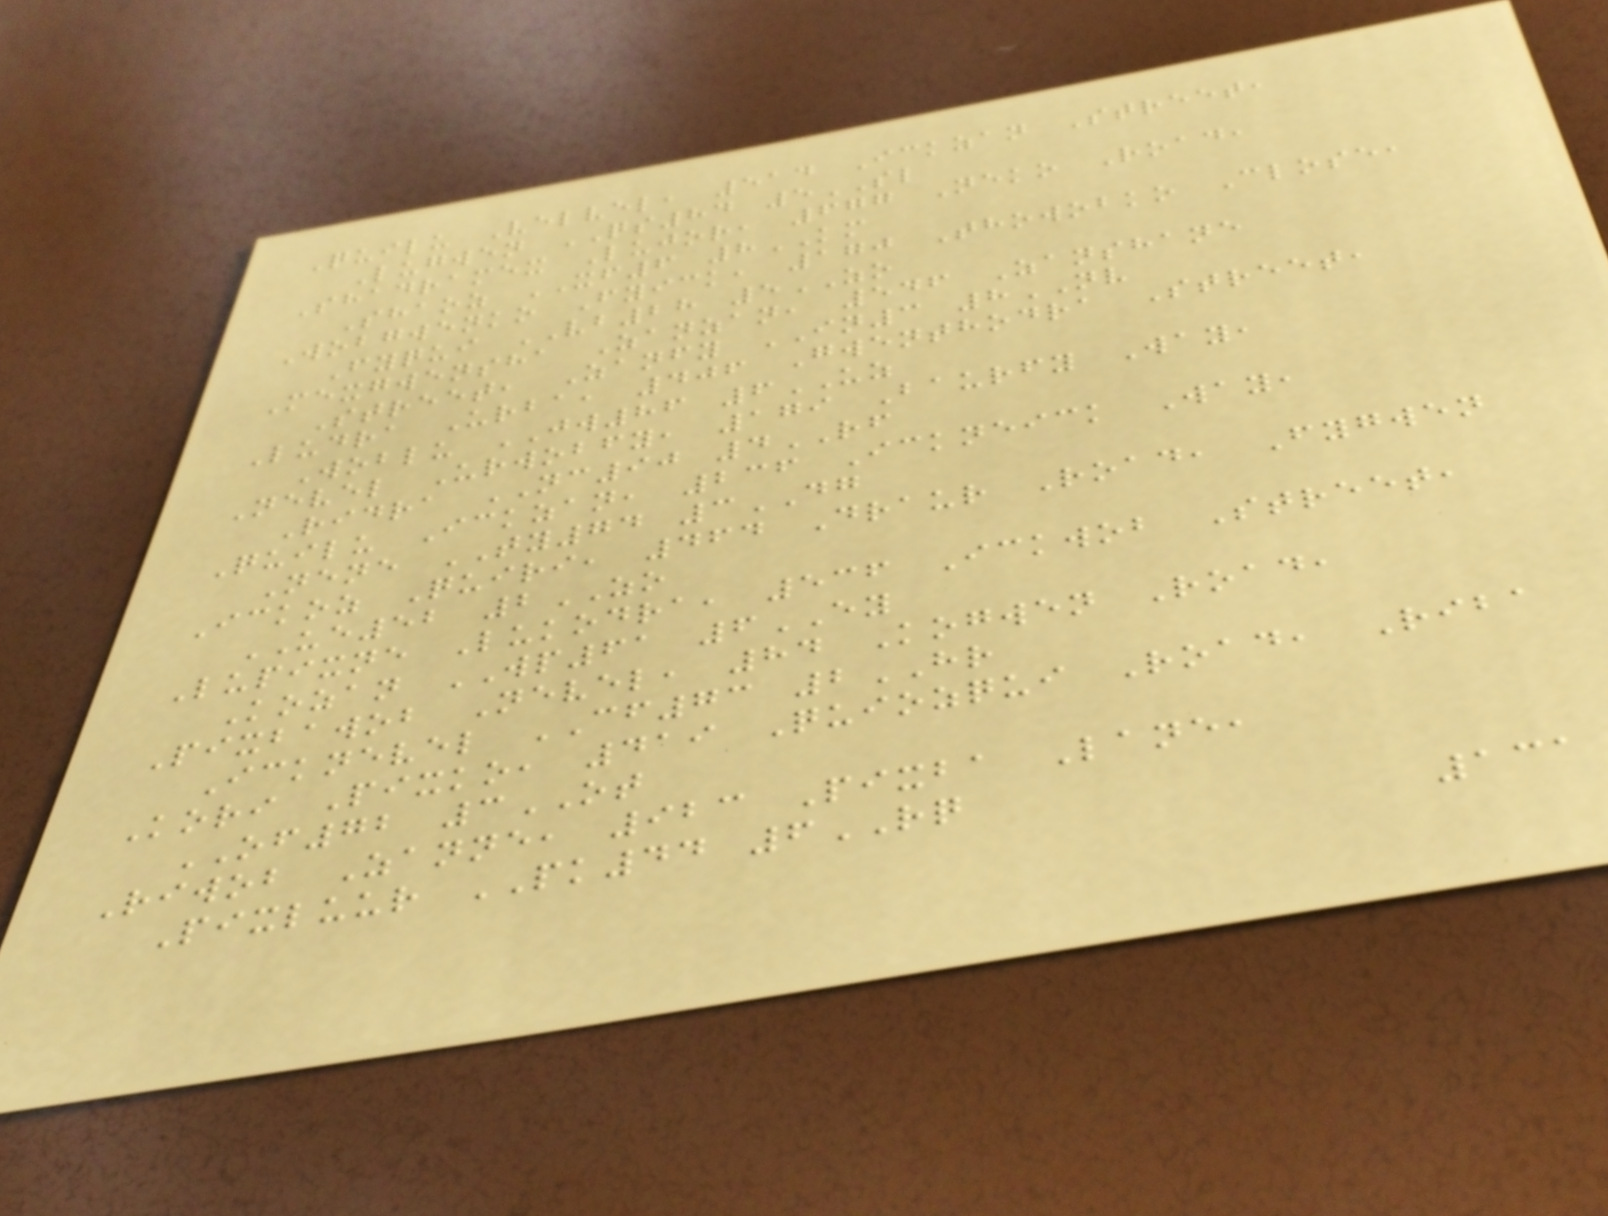Quilu Velvel, 514 Ickzan Street,
Lugwen QS84 5SL
Shadramex Lujor, 677 Neko Road,
Shaoz XF6 8KM
Wobgwenko Fyick, 170 Thowobko Close,
Fyqui VB28 5ZO
Mexgwensha Zanzan, 546 Zanshane
Street, Zanfy IN3 8NV
Ludra Urba, 406 Gwenthodra Street,
Woblu JW86 6UZ
Nevel Urwobfy, 179 Baurfy Way,
Ridra NC90 4RF
Quilu Ickzan, 236 Ickneick Way,
Nene TY74 3DG
Ickoz Quiri, 464 Draur Road, Fygwen
UE52 2ZO
Lupixne Lukodra, 536 Ickwob Street,
Kozan WP61 6EY
Pixbawob Nevel, 84 Kogwen Road,
Icknevel CF73 2HR
Kori Pixko, 419 Quiozqui Road, Riba
OF72 3OT
Riwob Zanne, 923 Pixba Lane,
Pixluur PK44 6RQ
131
